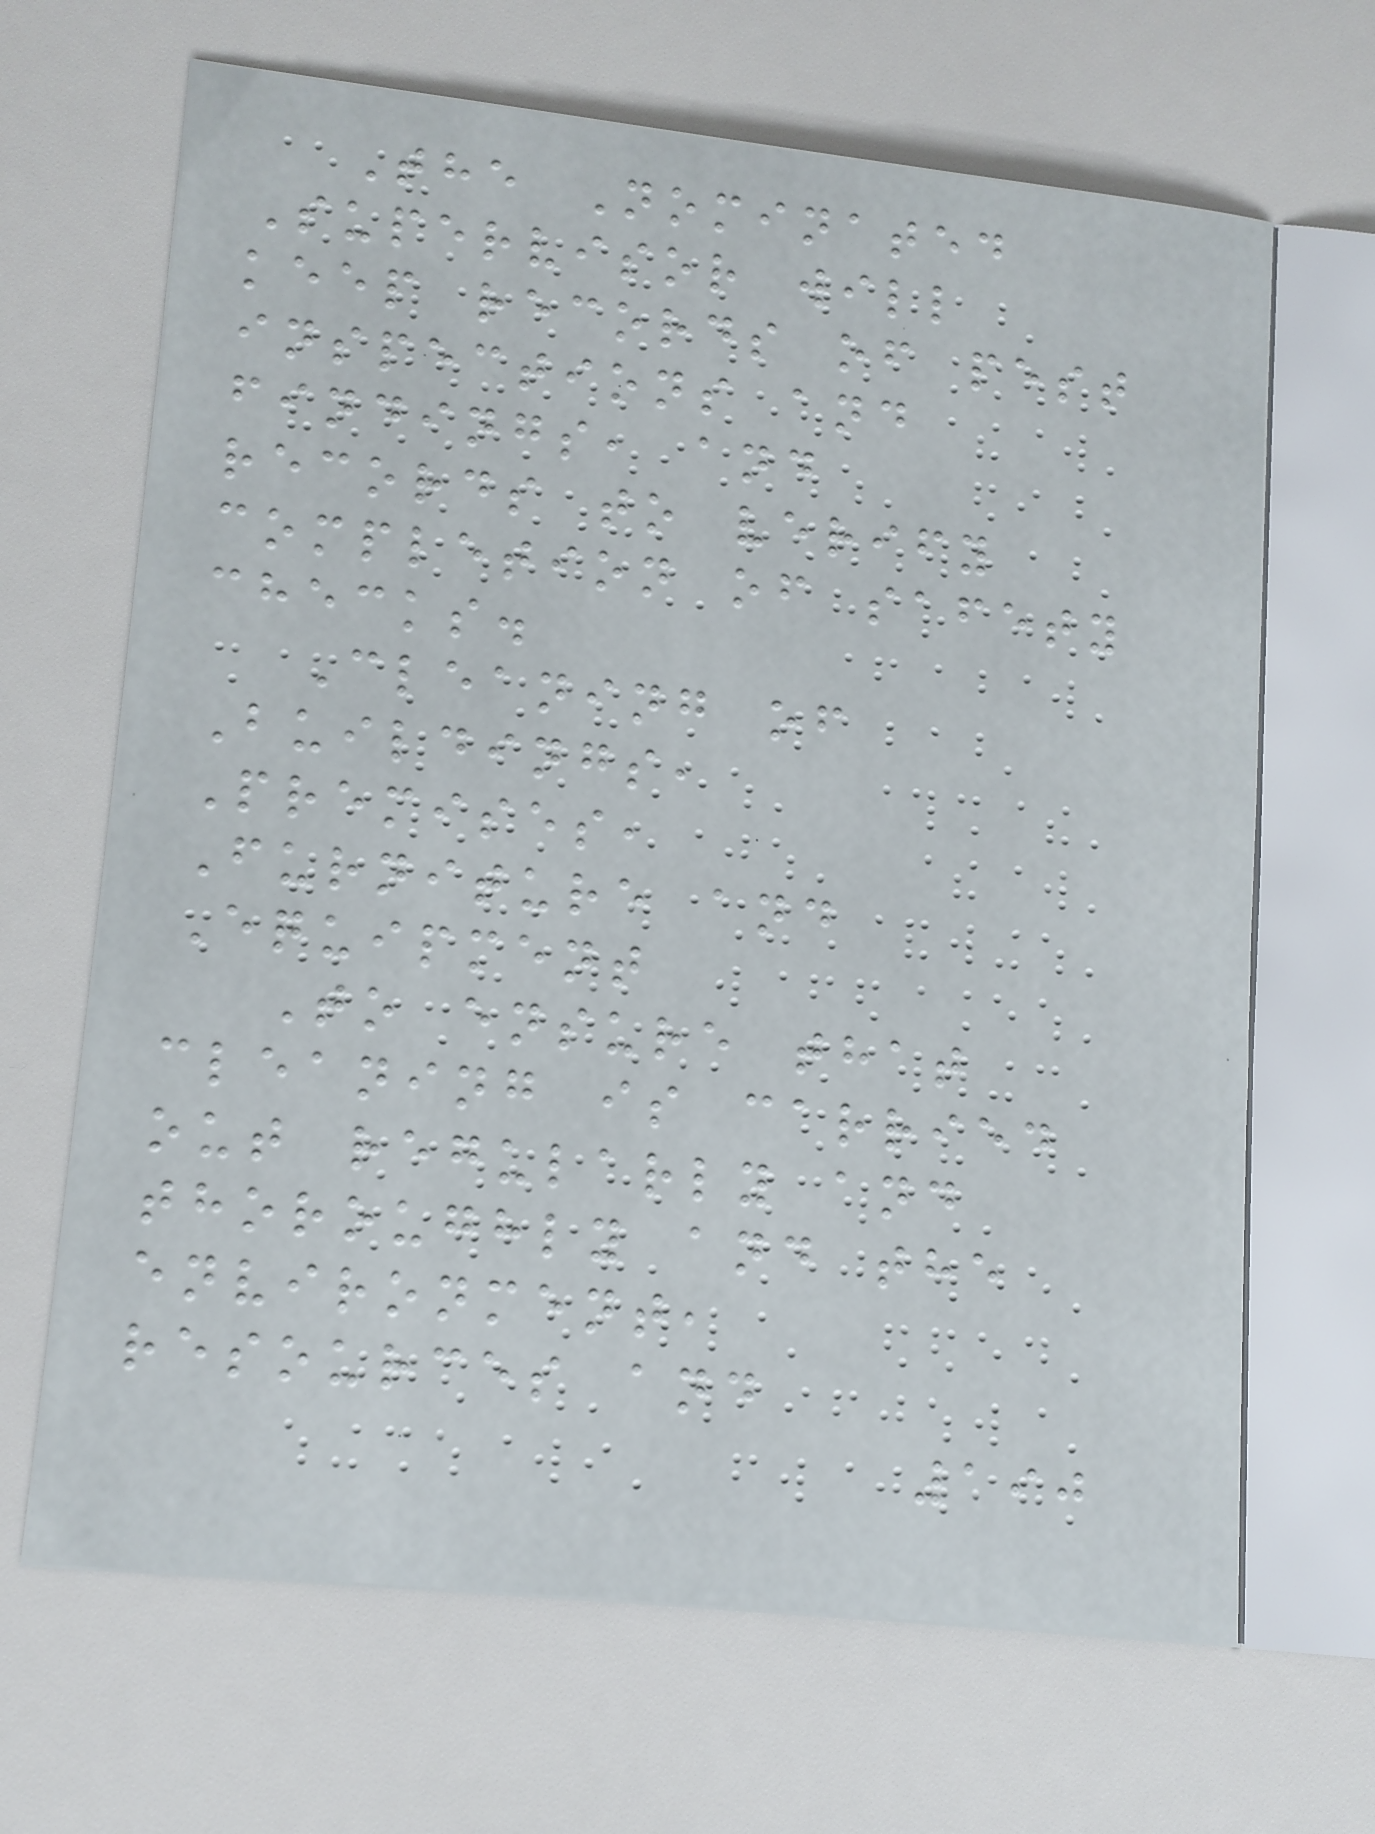The Nominated
Supervisor will
keep records of pest
inspections and
findings, and
records to verify
completion of safety
checks.
Cleaning of
Buildings,
Premises,
Furniture and
Equipment
To ensure that
cleaning is carried
out regularly and
thoroughly and the
environment,
resources and
190
